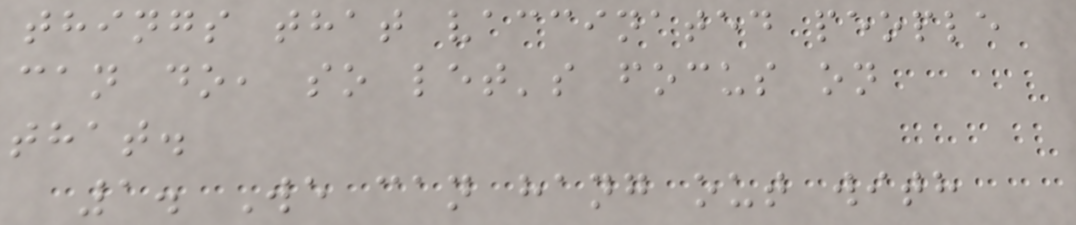things that vaccinated people
can do, so let's focus on
that.
1. We can hang out with
